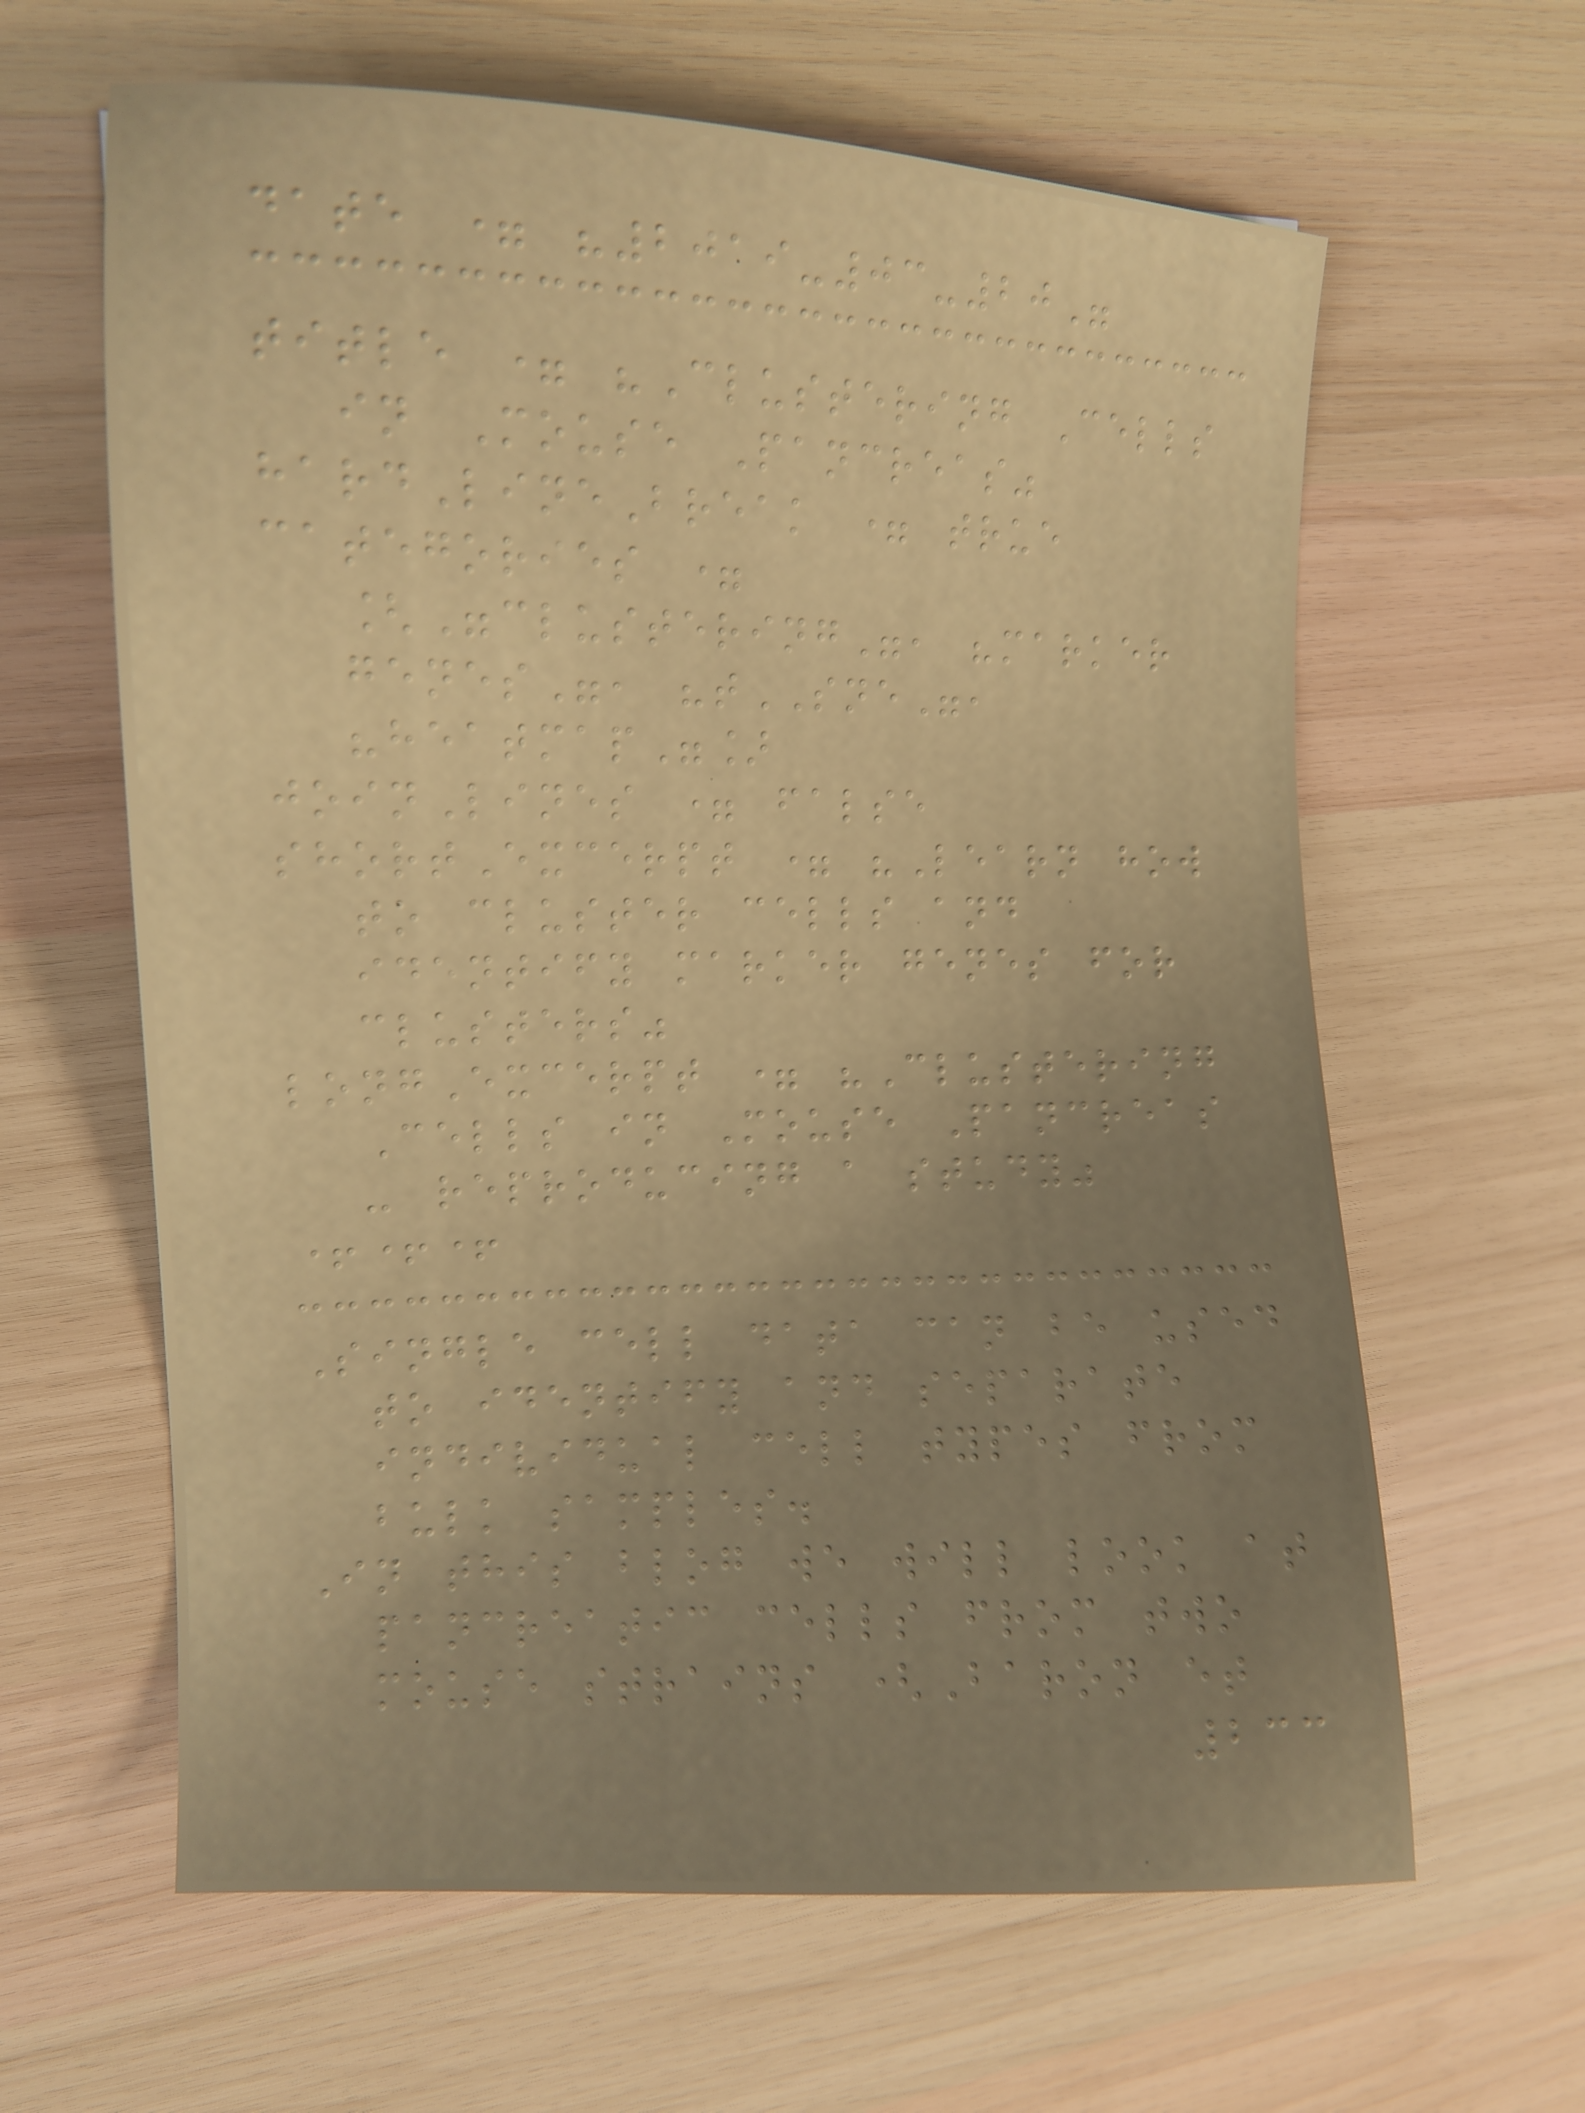date = "2019-03-20"
title = "Clustering Cells
in Mouse Pancreas"
hardLineBreak = true
categories =
["clustering", "marker
genes", "tSNE",
"heatmap"]
joinLines = false
shortExcerpt = "Learn how
to cluster cells and
identify marker genes for
clusters"
longExcerpt = "Clustering
Cells in Mouse Pancreas
- reproducing a study"
+++
Single cell data can be used
to identify and separate
individual cell types from
bulk samples.
In this blog we will look at
pancreatic cells from two
mouse strains (Baron et
233
